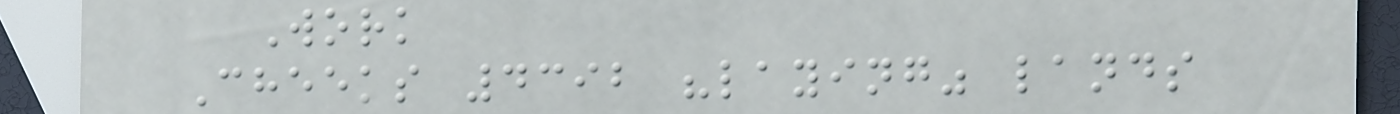Work
Cheeks 4392 "laying" lands
